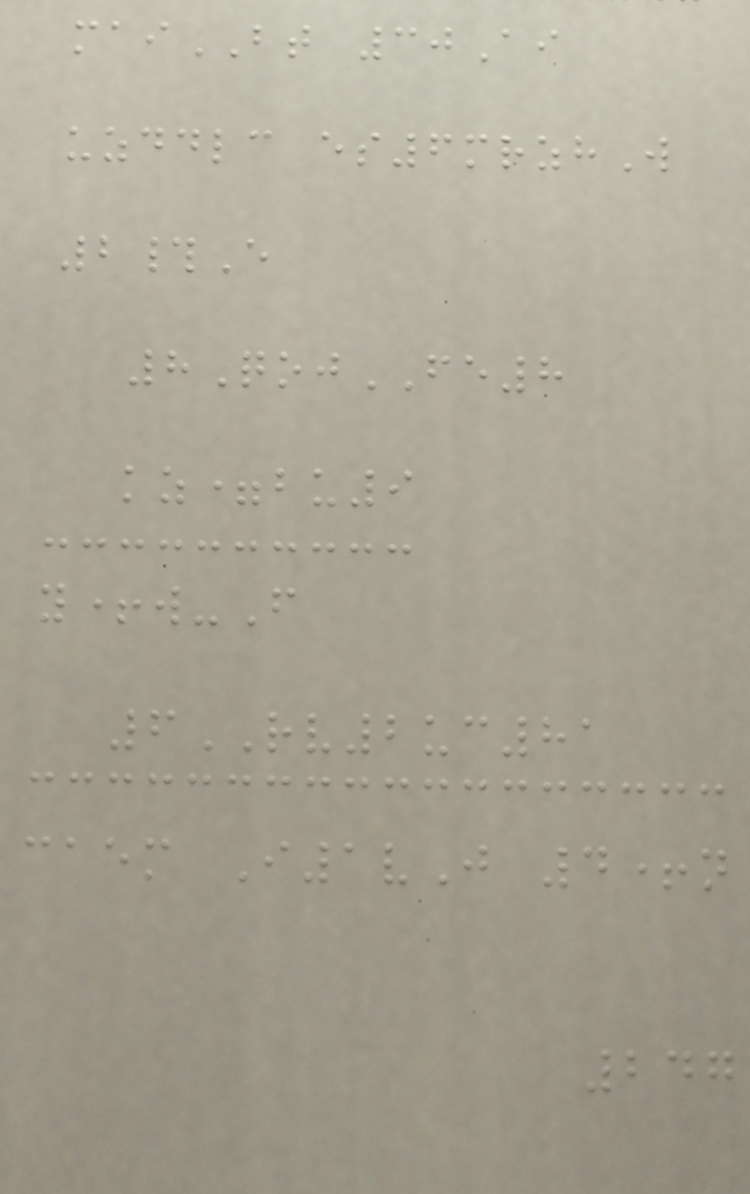maiBT 30Ai
uzddlc es6mrzhW
2#E
8QojFE8
kz=bu9
y+w-F
6RV2uc81
caem I1vJ 4+n
247
